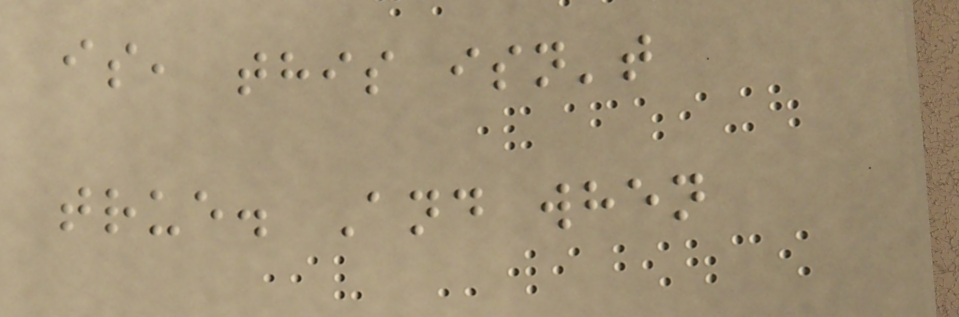is, this isn't
true. And when
